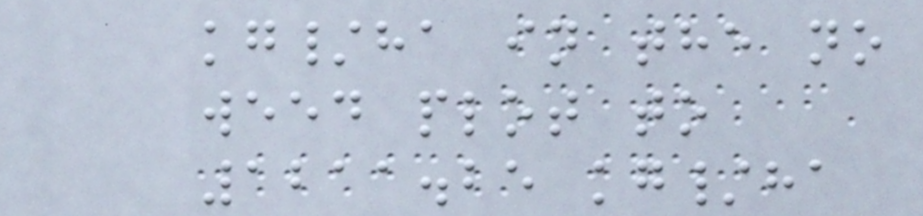kg/ha in the no
weed plot to
1211.25 kg/ha
